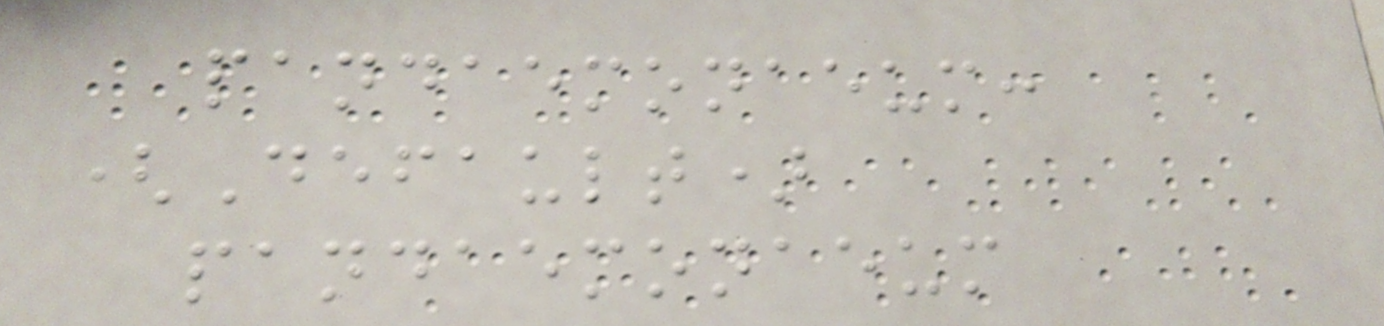pandaemonaeum:
(Default)
pandaemonaeum
